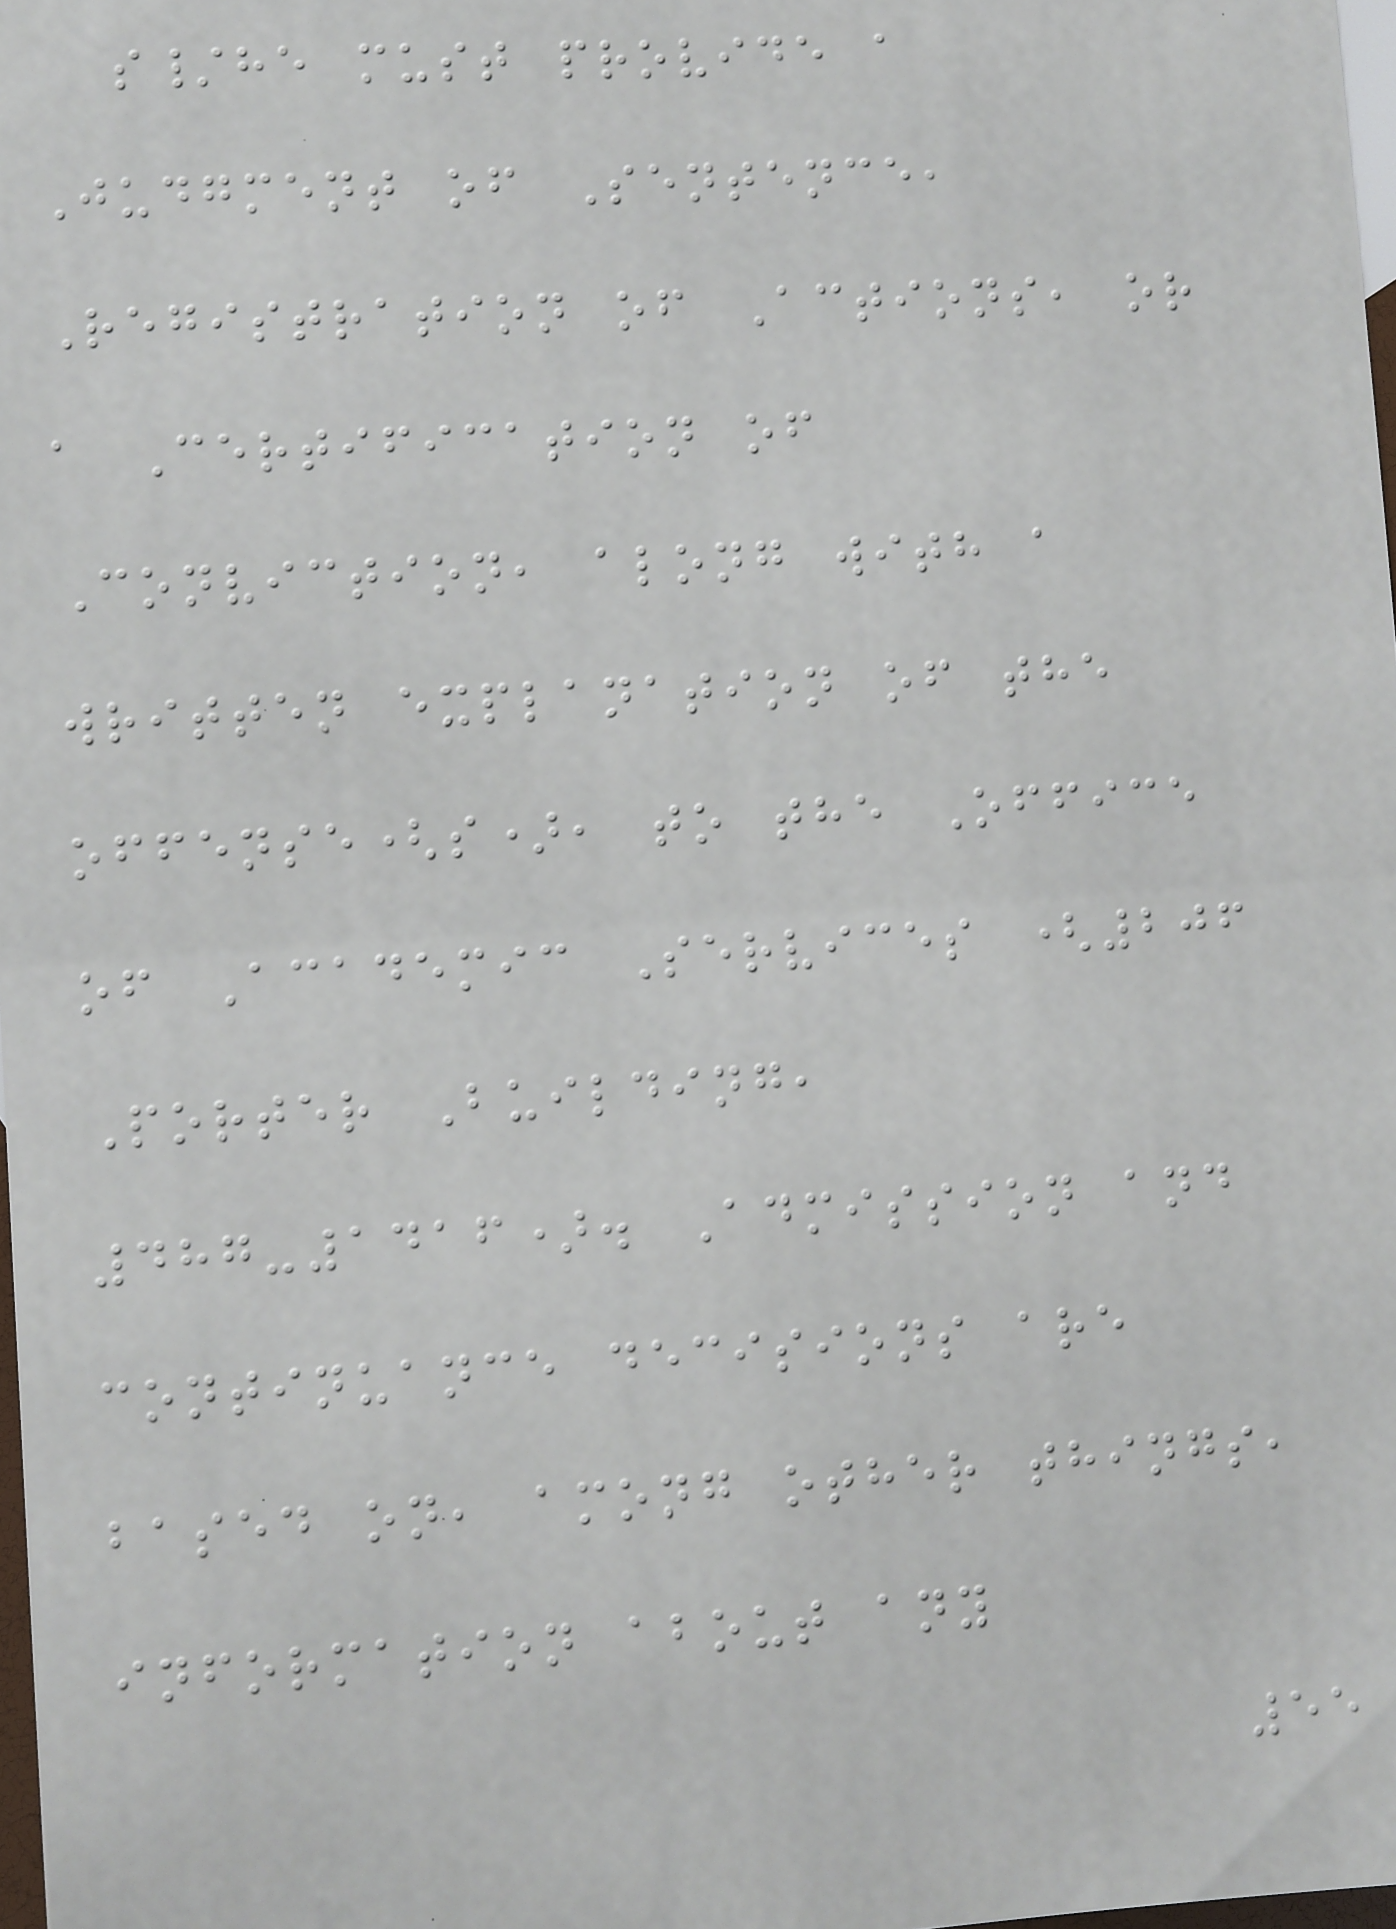s/he must provide a
Judgment of Sentence,
Registration of Actions, or
a Certification of
Conviction, along with a
written explanation of the
offense(s), to the Office
of Academic Services (206
Porter Building,
487-1416). Admission and
continuance decisions are
based on, among other things,
information about any
55
